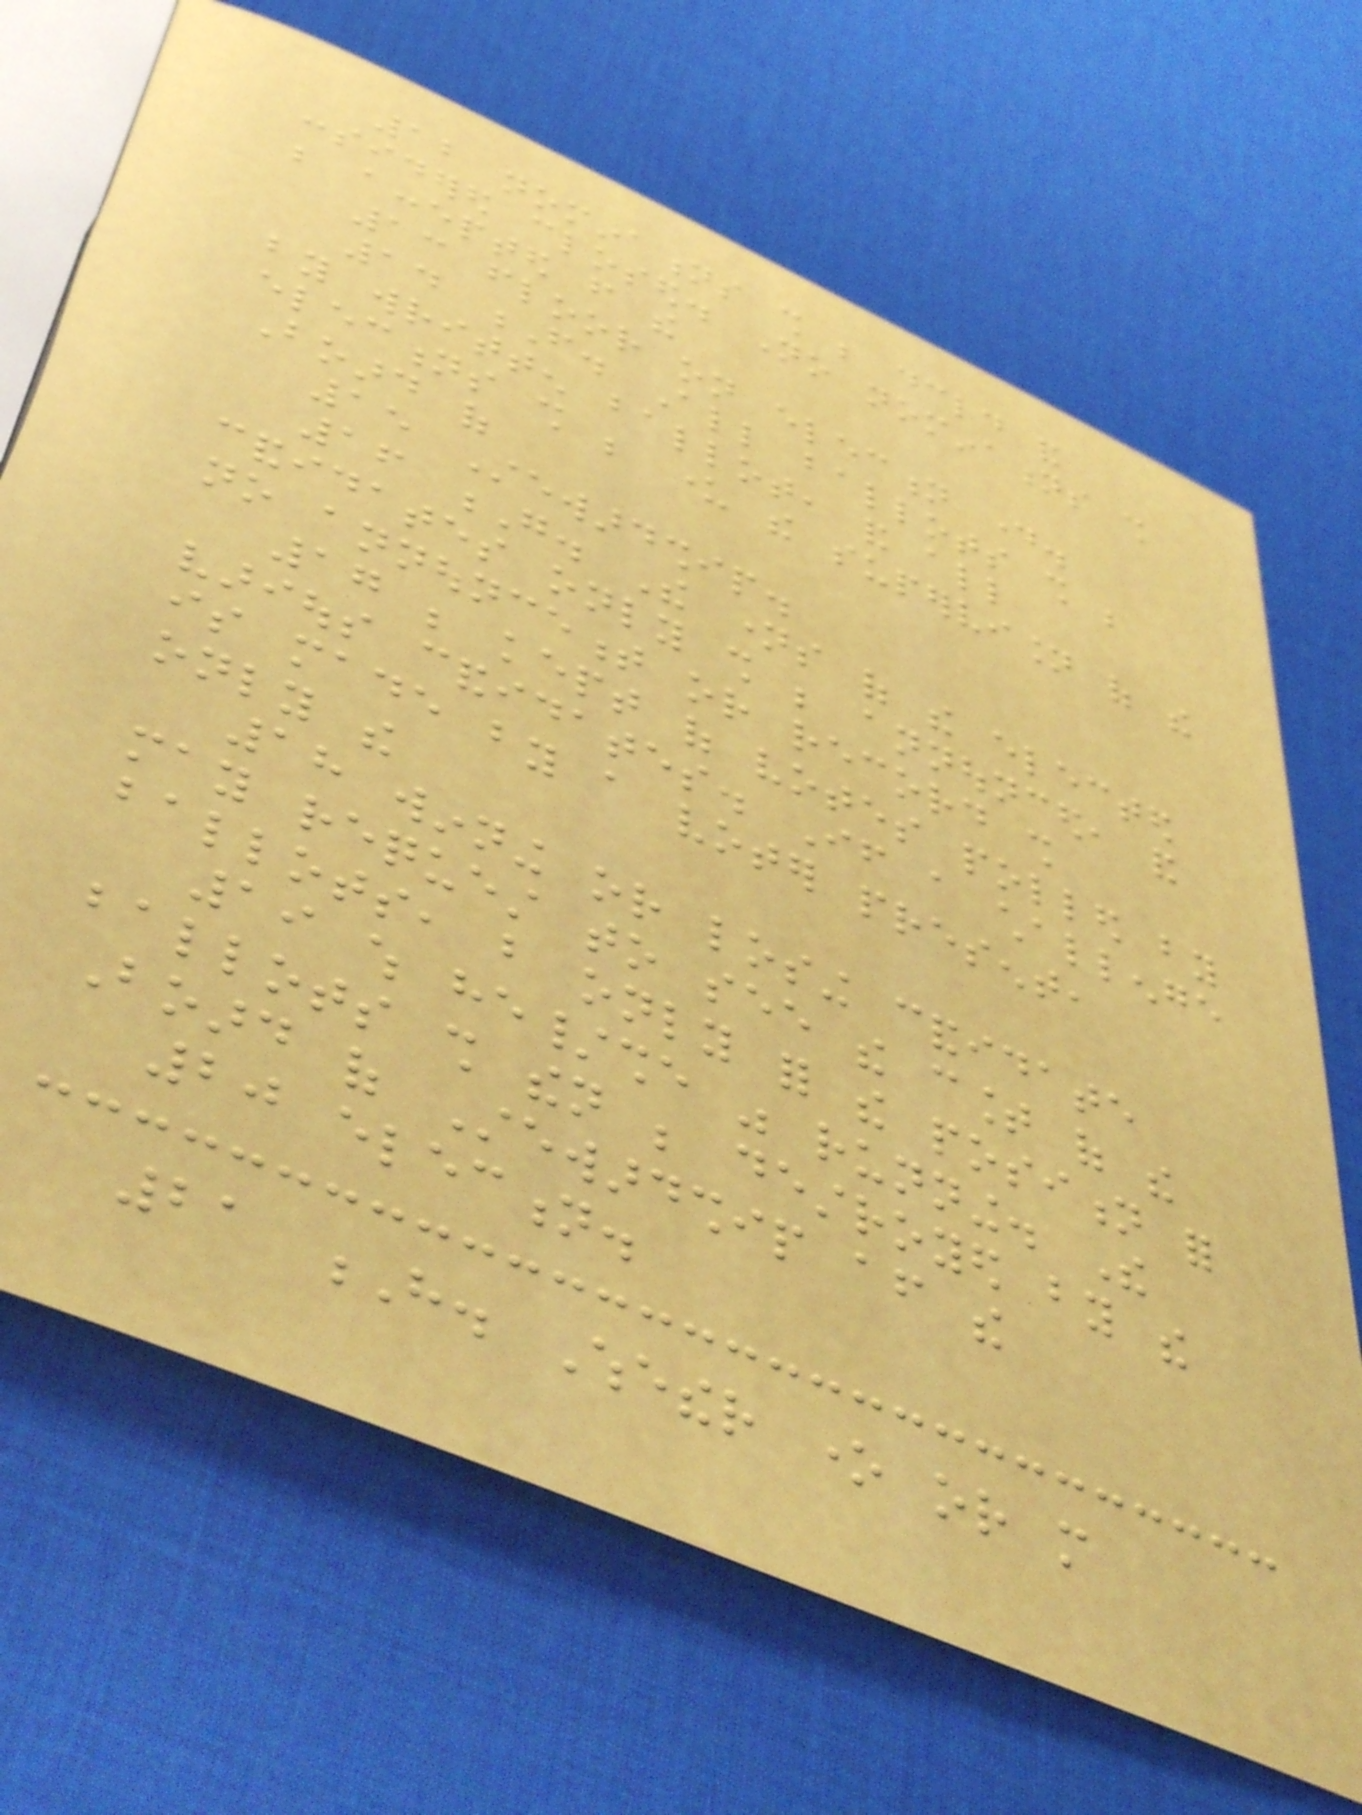12 nominations shall be declared and
considered closed. No nominations shall
be accepted from the
13 floor on election day.
14 F. All ballots shall be
by written ballot, and all
elections shall be under the supervision of the
Board of
15 Stewardship.
16 G. The names of the elected
candidates only shall be announced, and
no announcement or record shall
17 be kept of votes polled by
various candidates. If a challenge
is made by a voter present,
only the
18 winning or losing candidate
may request to see the count of the
ballots, but only for the position for
19 which he/she was running. The
ballots shall then be destroyed by the
Board of Stewardship after the
20 election.
21 H. Whether one or more
